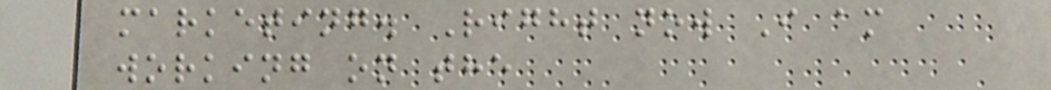marketing. Right now I am
working on the
